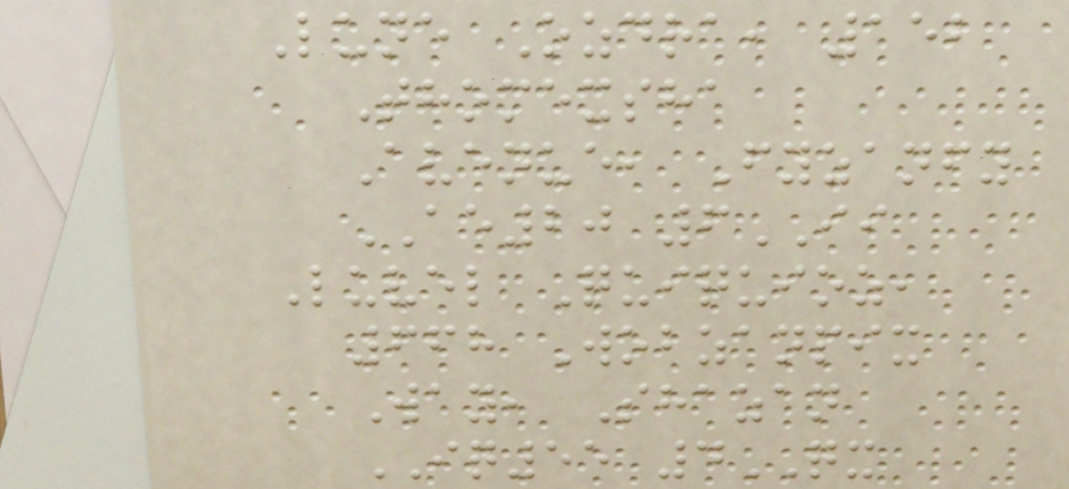Lune Ozdra, 152
Thomexsha
Avenue, Fyzanfy
AE20 6II
Luvel Quiquioz,
668 Wobzanpix
Way, Shazan
IQ55 4QX
